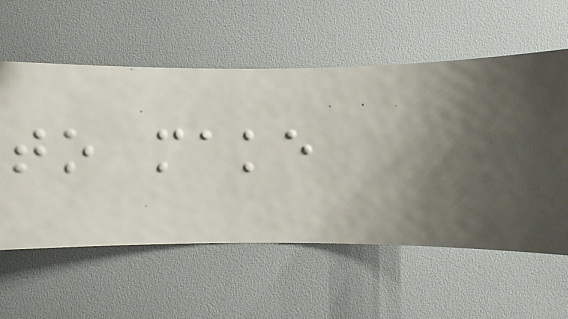to make
